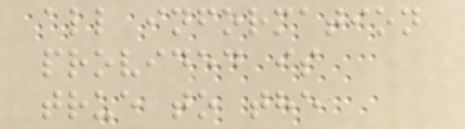all information
provided is
true to the
